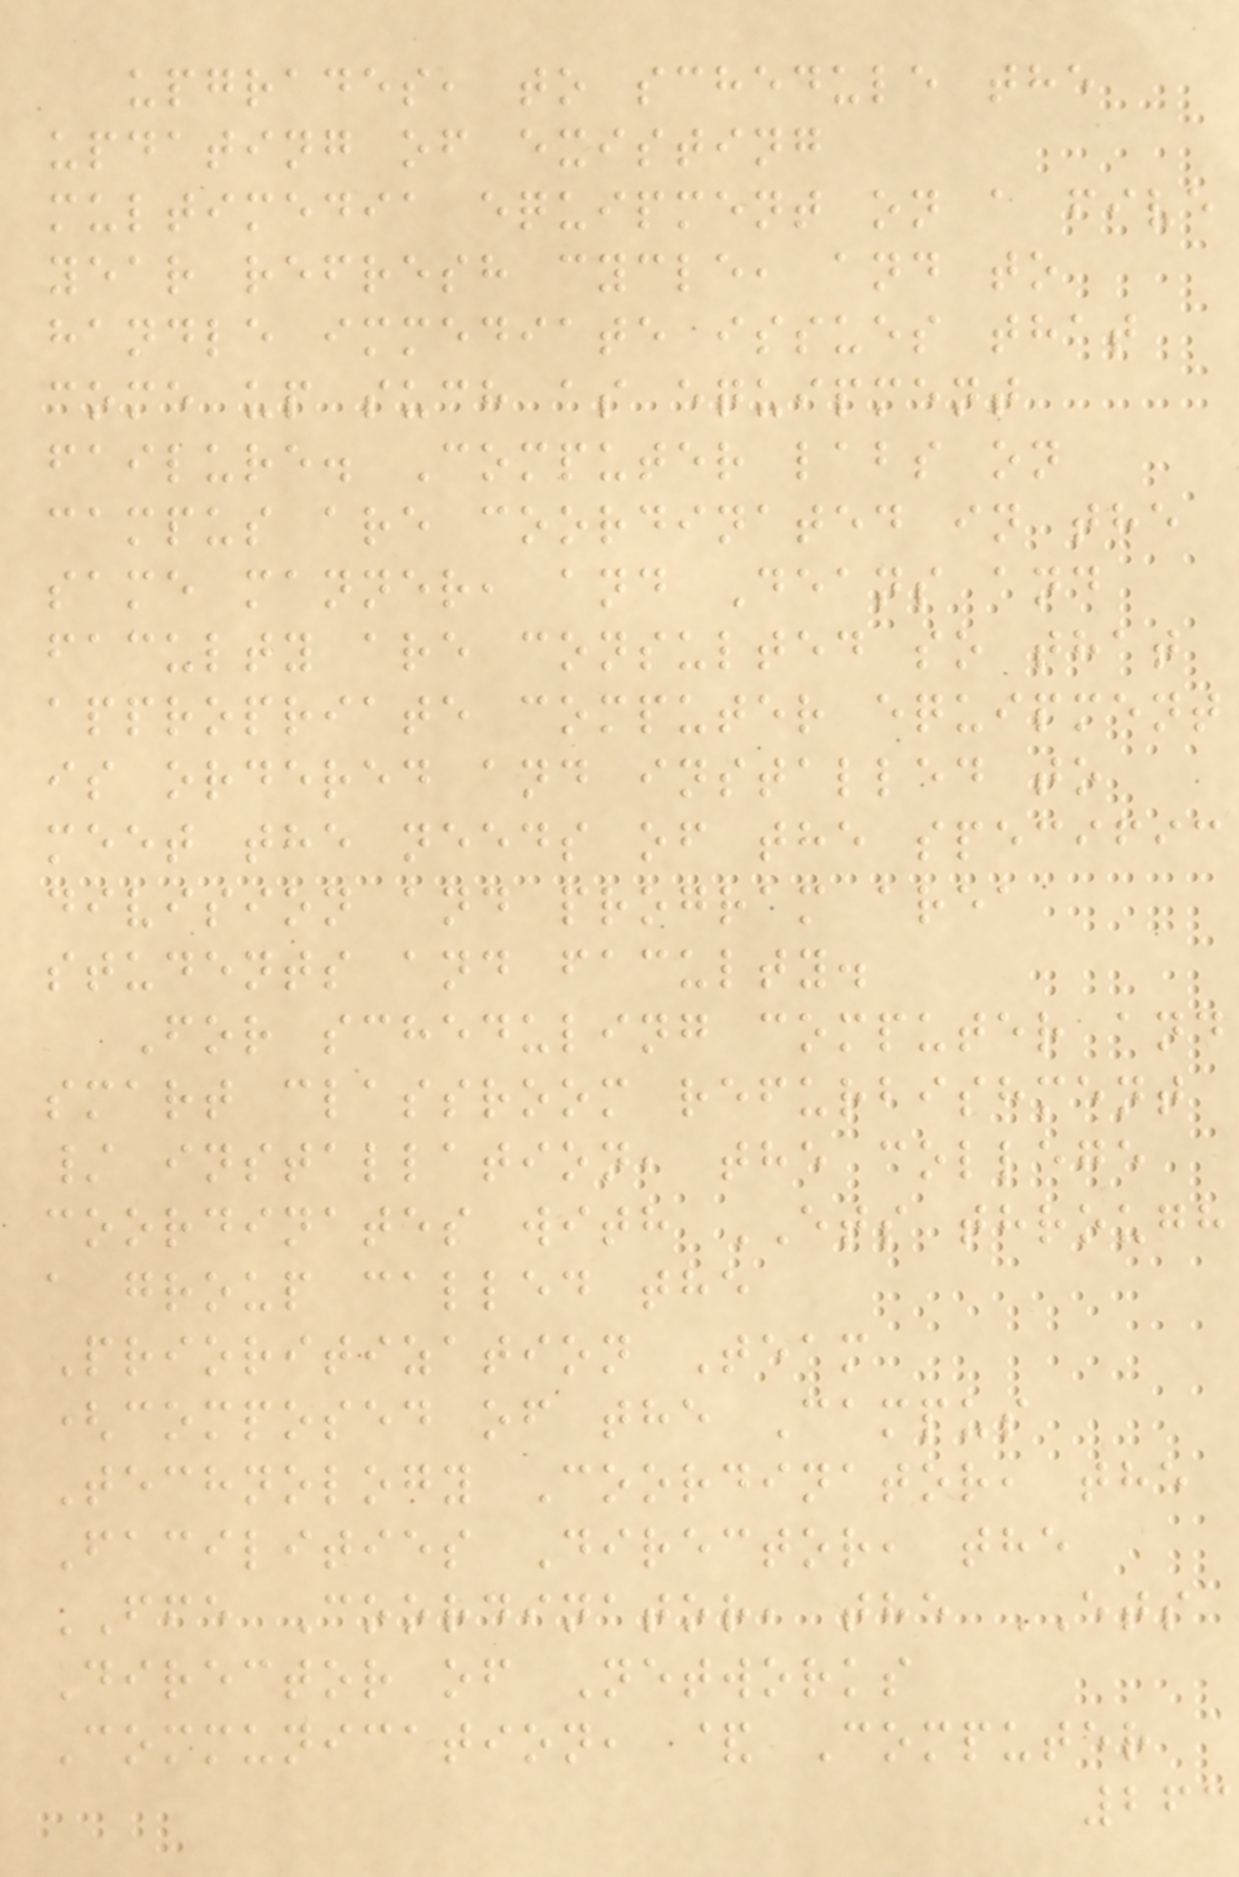upgrades, to schedule the
updating of existing
multimedia equipment on a five
year refresh cycle, and to
handle immediate issues that
come up such as equipment
failure. Computer labs on
campus are coordinated in the
same manner, and Deans and
faculty are consulted so that
appropriate computer equipment
is ordered and installed to
meet the needs of the specific
division and program area
students and faculty.
For scheduling computer and
smart classroom refurbishment
/ installation, the college
coordinates with ETS through
a group called the
Prioritization Team
(composed of the Campus
Technology Coordinator, the
Facilities Director, the
FFE Coordinator, the ETS
Director of Networks
Communication, & Computer
263
